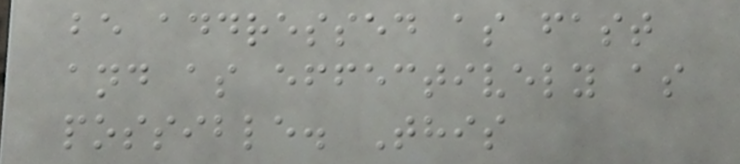be addressed as fast
and as effectively as
possible. This
